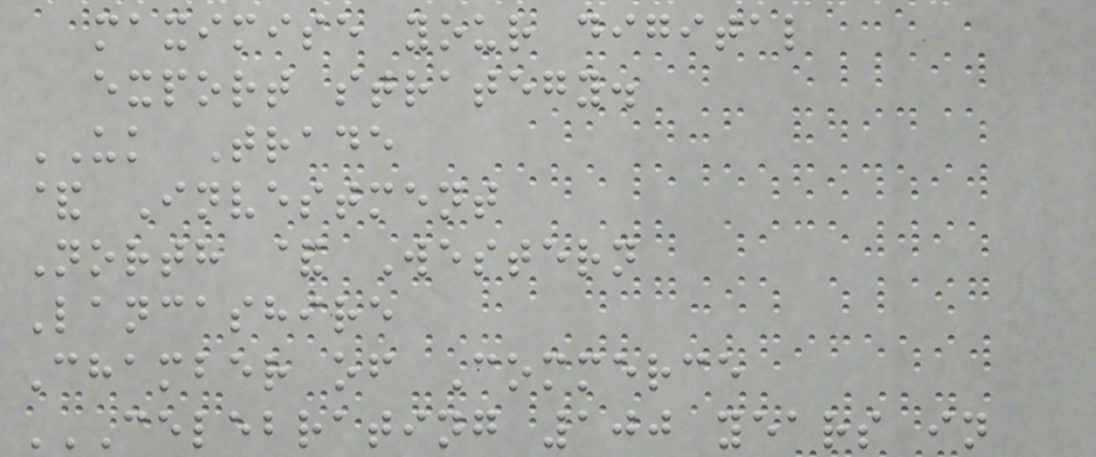maximise your digital
export strategy.
UK Trade
& Investment
North & Western
Lancashire
Chamber of Commerce
CELEBRATING 100 YEARS IN
